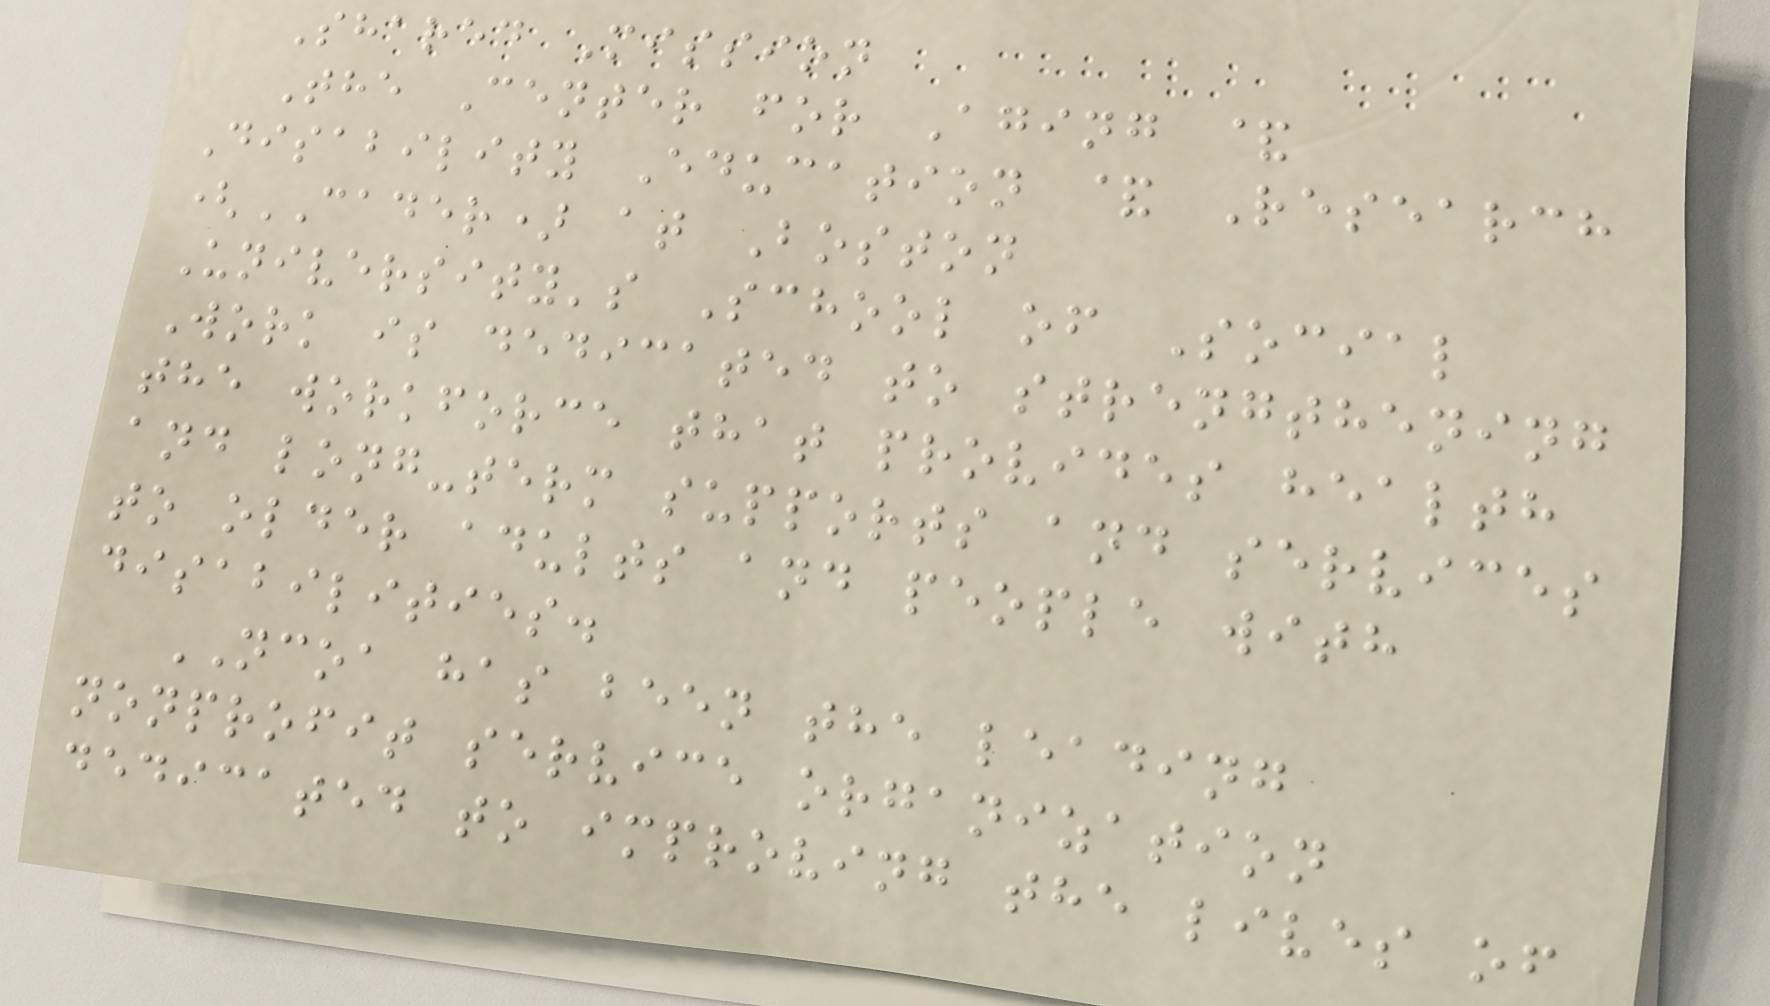Shared Mission
The Center for Aging &
Disability Education & Research
(CADER) at Boston
University's School of Social
Work is dedicated to strengthening
the workforce that provides health
and long-term supports and services
to older adults and people with
disabilities.
NCOA has been the leading
nonprofit service organization
dedicated to improving the lives of
